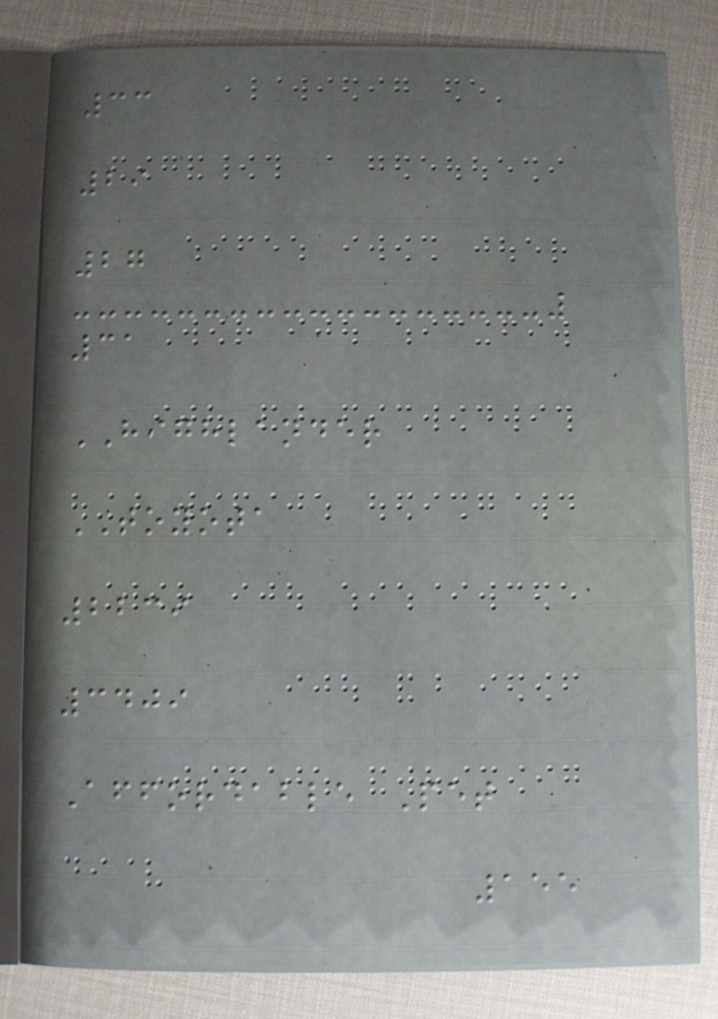33
29
27
31
HIGHLANDER
TOYOTA
2239
3409
Affordable Pet
155
